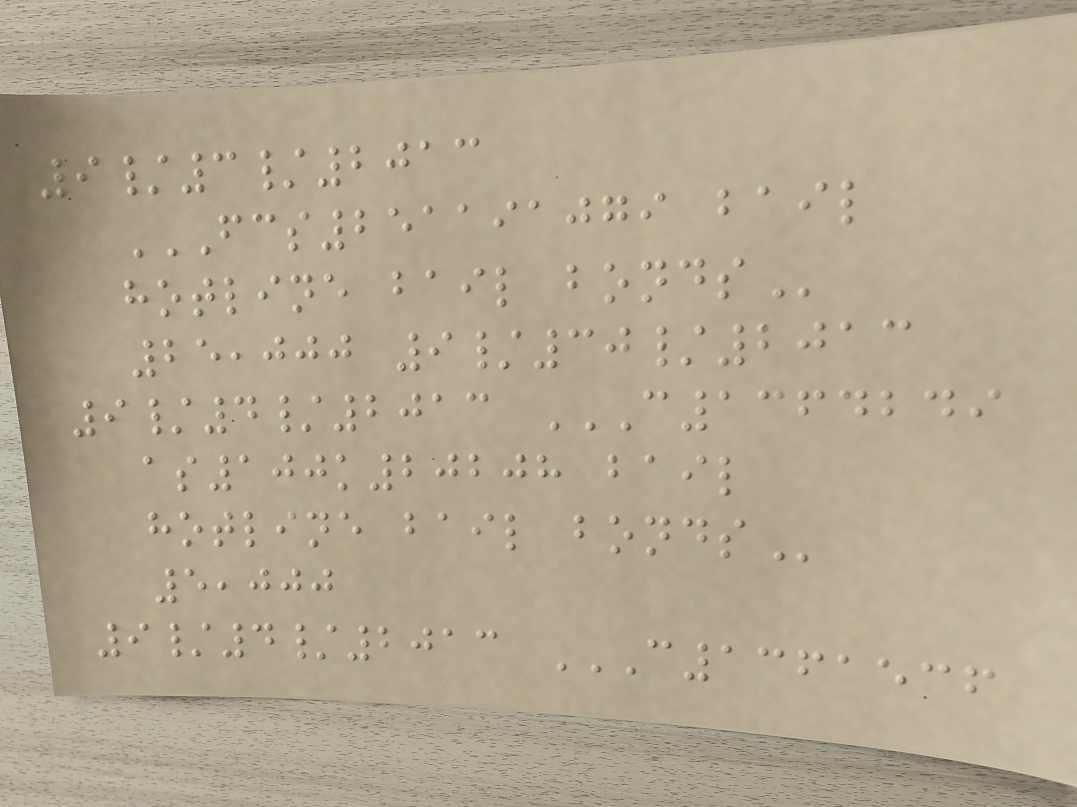9/3/2013
FCS251191079 BAIL
HOTLINE BAIL BONDS
25,000 9/30/2013
9/4/2013 C1364249
AS100K20208 BAIL
HOTLINE BAIL BONDS
5,000
9/4/2013 C1361536
